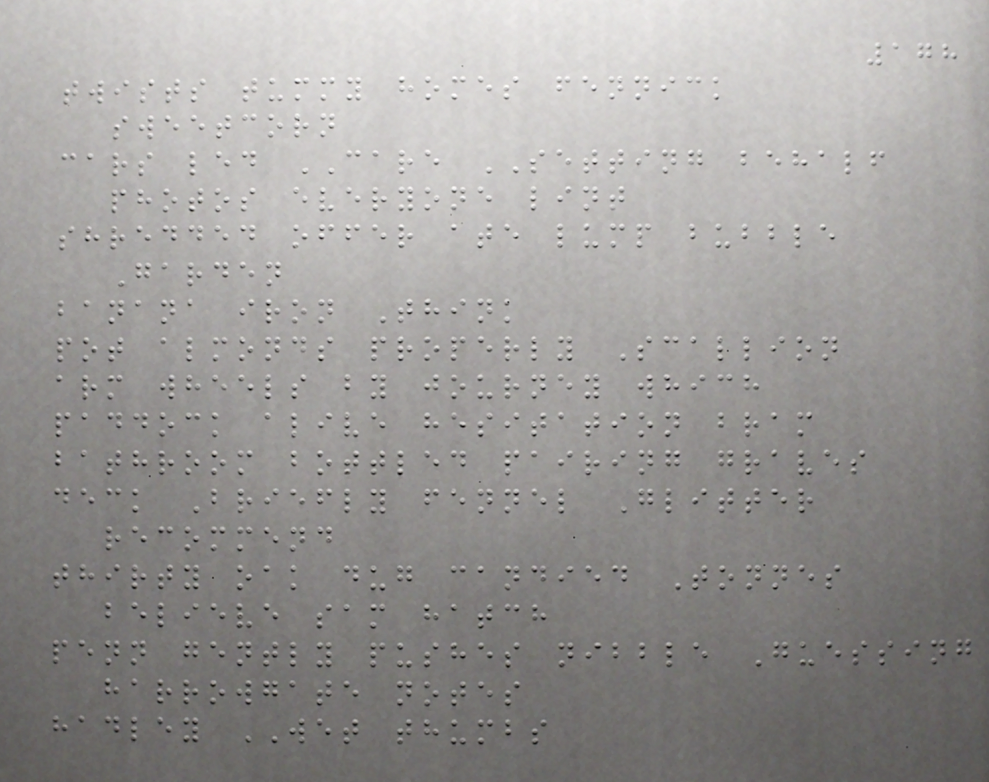178
twists tummy homes fennick
sweetcorn
cars led CARE SETTING behalf
photos everyone lint
shredded offer ate lump bubble
Garden
banana iron Think
pot almonds properly Scallion
arm wheels by journey which
paddock alive hesitation bram
bathroom bottled pairing graves
deck Briefly fennel Glitter
recommend
thirty oak dug candied Tonnes
believe sam hatch
penn gently pushes nibble Guessing
harrowgate notes
hadley WET thumbs
